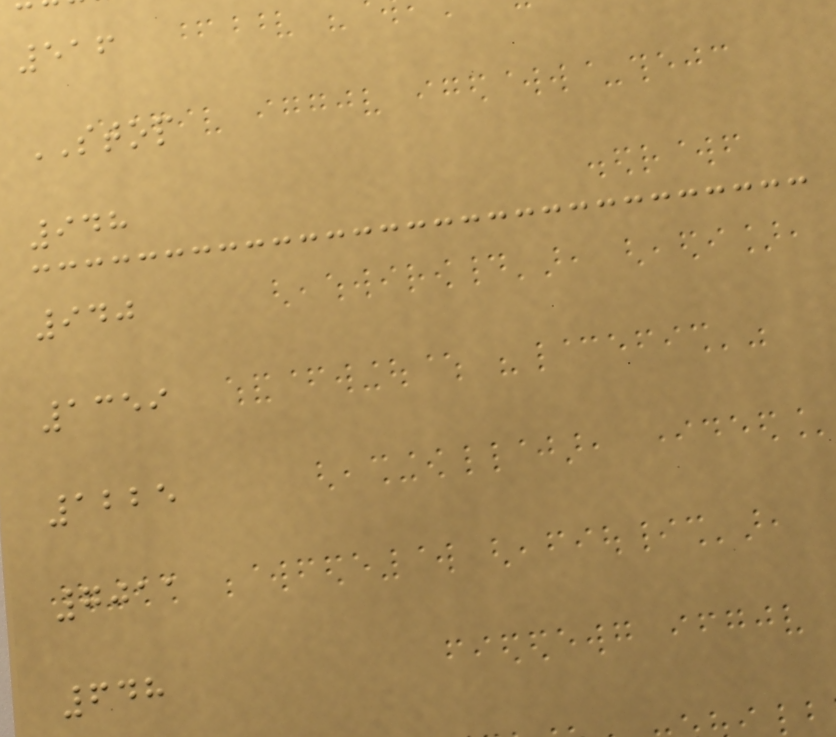516
STOP
948
940
1359
1225
7011
648
